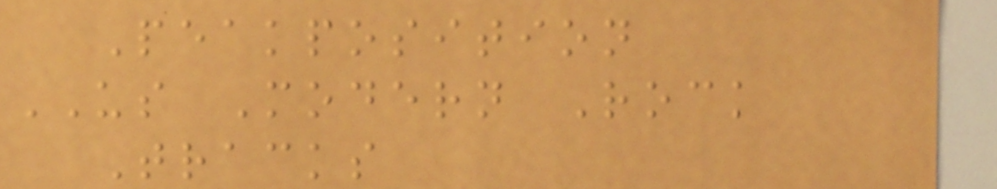Peakposition
US Modern Rock
Tracks
